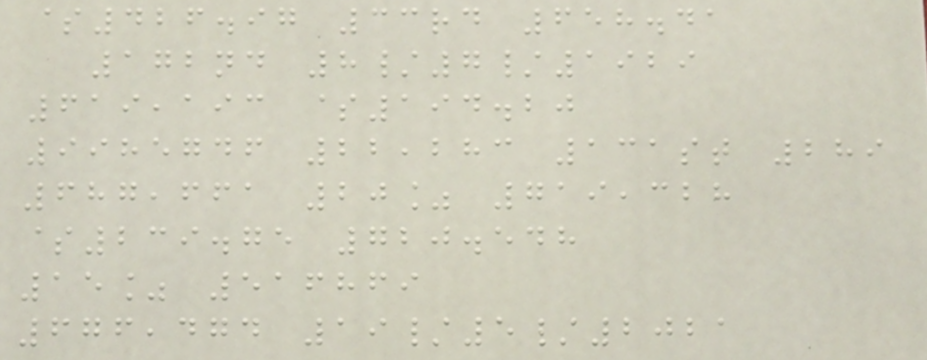$426.97 33rd 658.41
172nd 8/7/1929
619,193 $194.20
9985746 22,283 131st 289
687,661 20% 719,328
$239.75 720.548
15% 516869
676,474 19/5/2021
